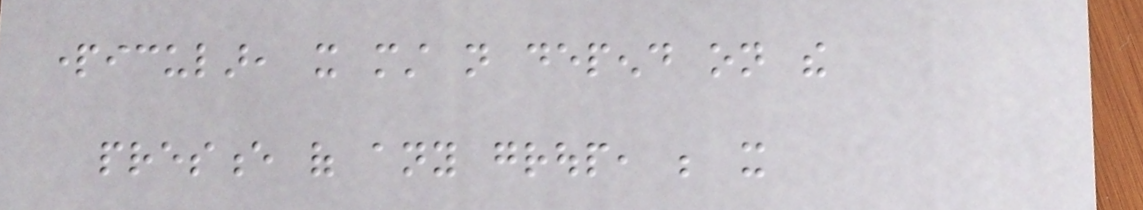particular, it must not depend on the
presence of any group, be it
